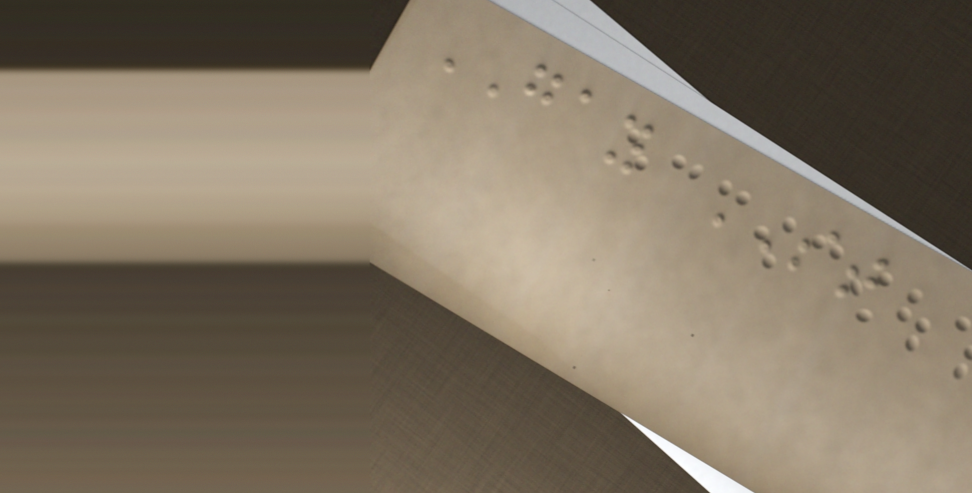GAY ST
